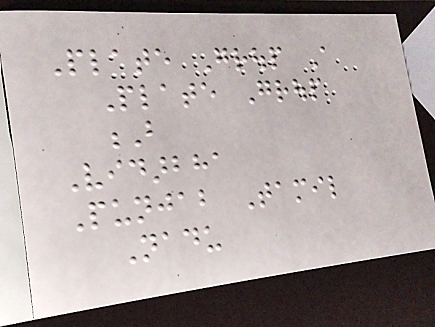Plate Group A
Plate Group
B
Vidarbha
Punjab Tamil
Nadu
